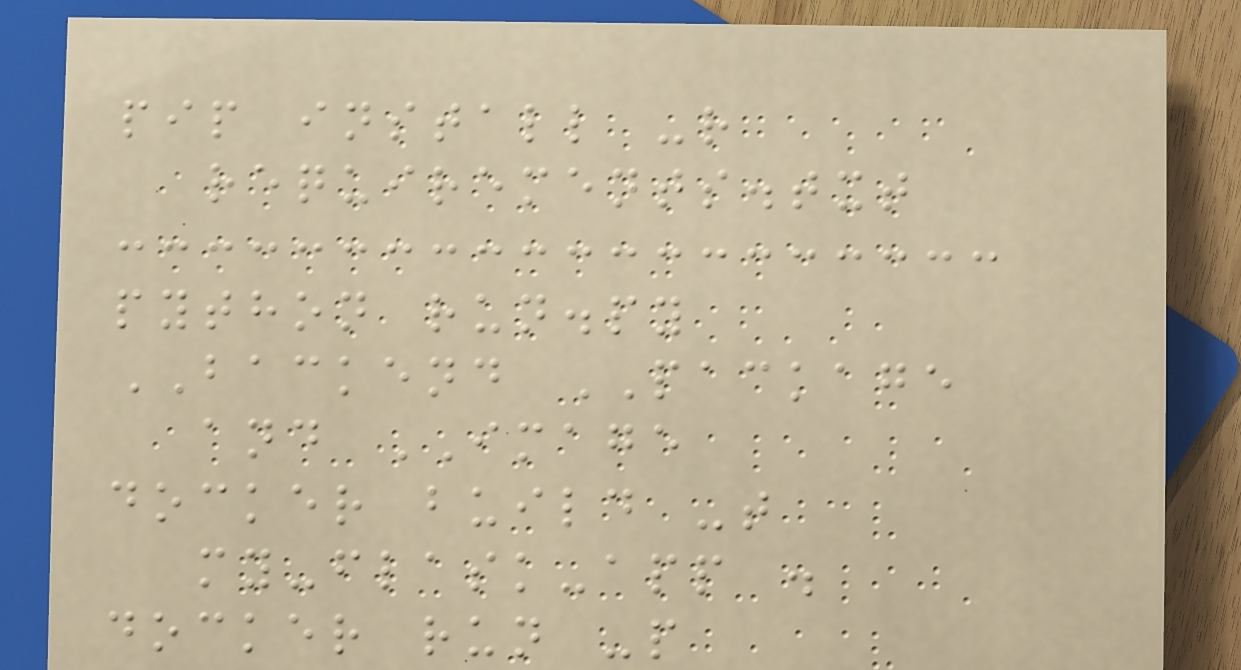pip install -r
requirements.txt
python run.py
BACKEND PACKAGE
and IMAGE
docker build -t
my-flask-app .
docker run -p
